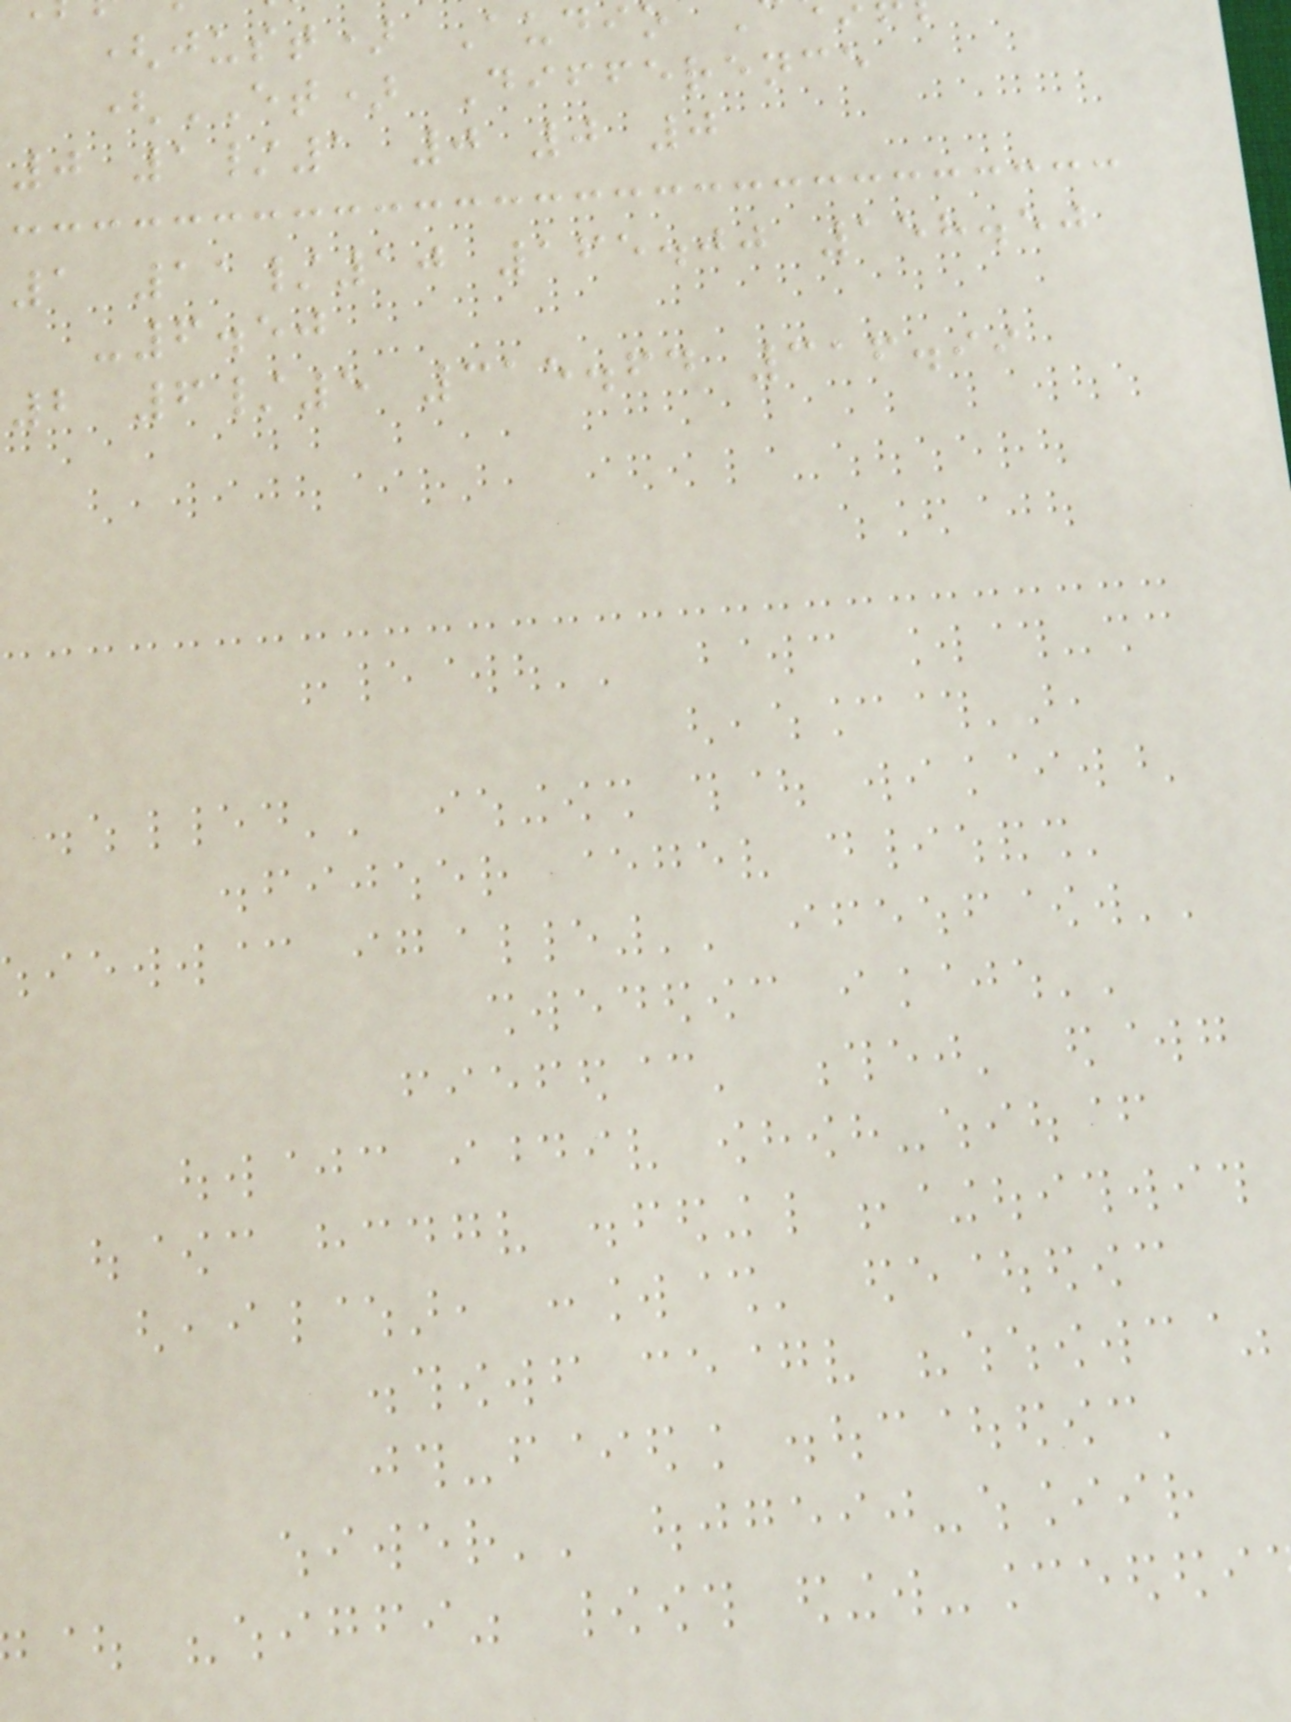(just) Audio
(ET) Difference
0 1/1 0 0 0
1 11/10 165.00 158.50
-6.50
2 6/5 315.64 316.99
